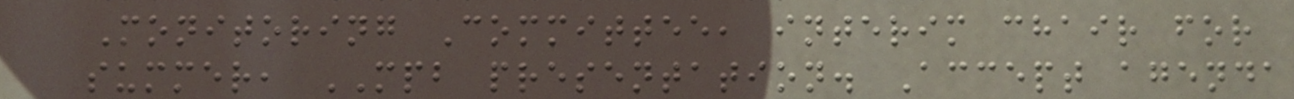Monitoring Committee, interim chair for
summer, MPB presentation. Accept agenda
